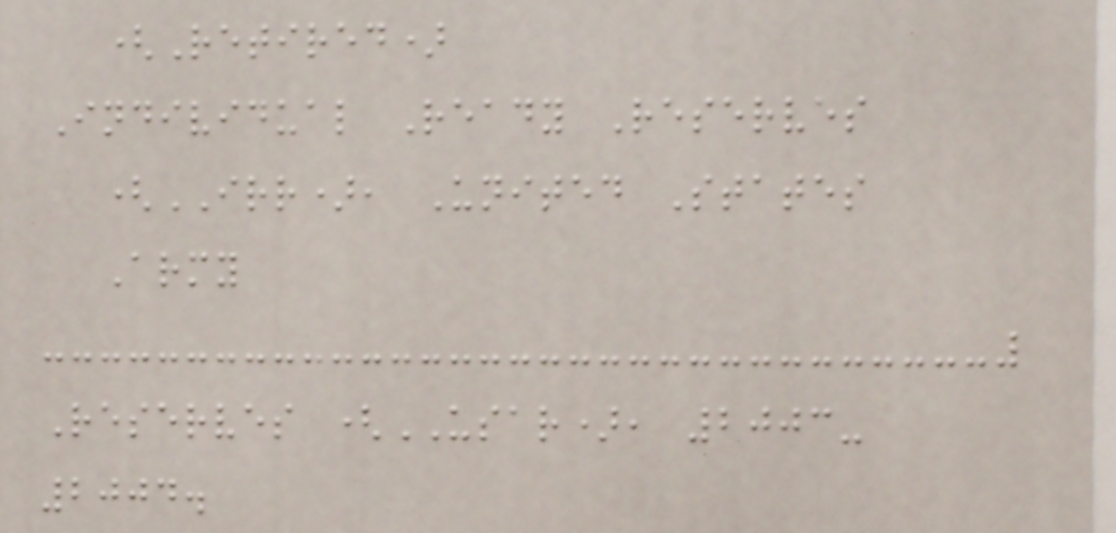(Retired)
Individual Ready Reserves
(IRR), United States
Army
Reserves (USAR), 2003-
2004.
